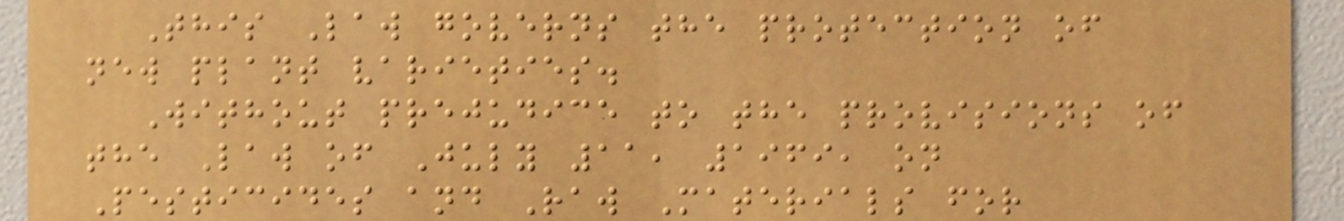This Law governs the protection of
new plant varieties.
Without prejudice to the provisions of
the Law of July 11, 1969, on
Pesticides and Raw Materials for
